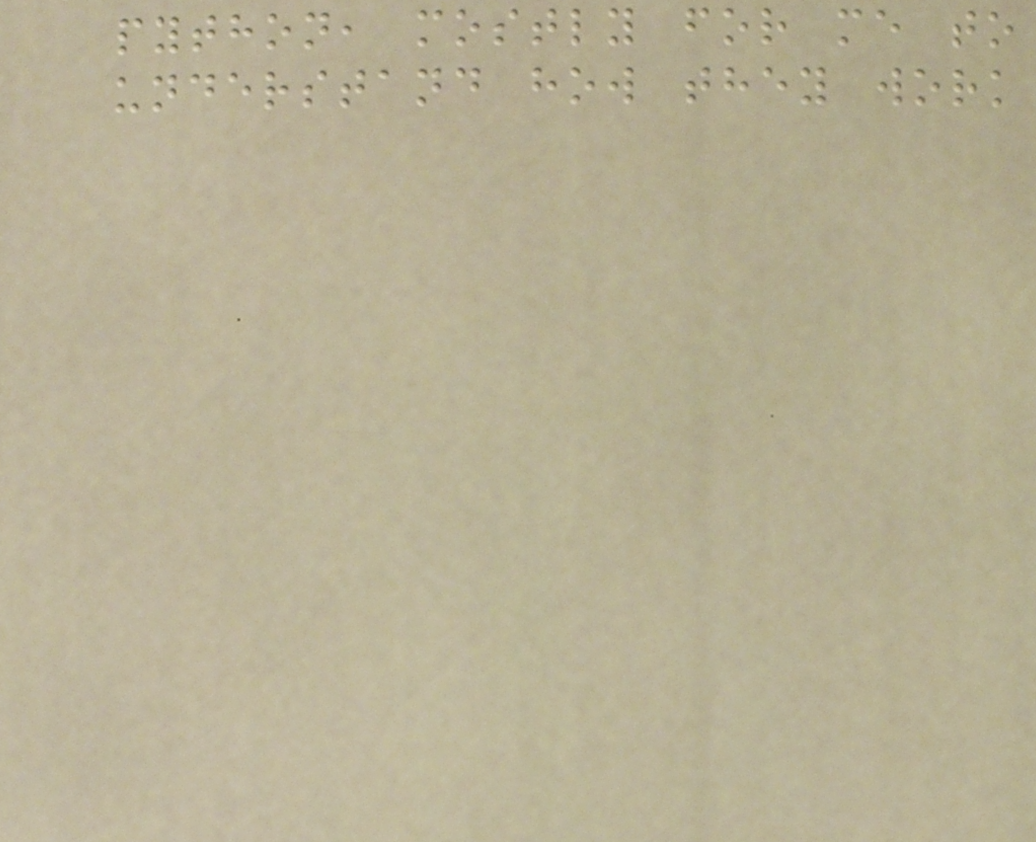python, mostly for me to
understand how they work
